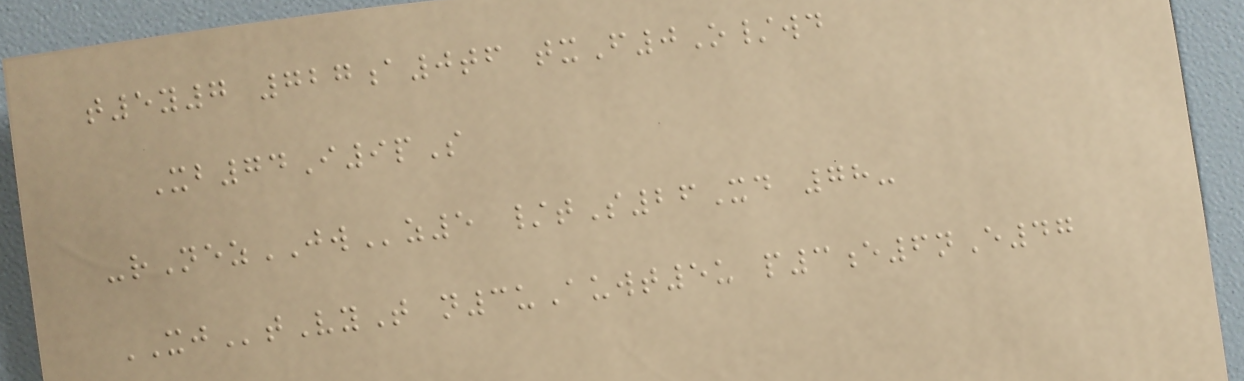t5y7 727a0tf txF0O/wd
Xb74I9pS
-rNezJWz5 /tS26Xd 78-
XJtVyT n3uAuwt5u p3e6nE47
